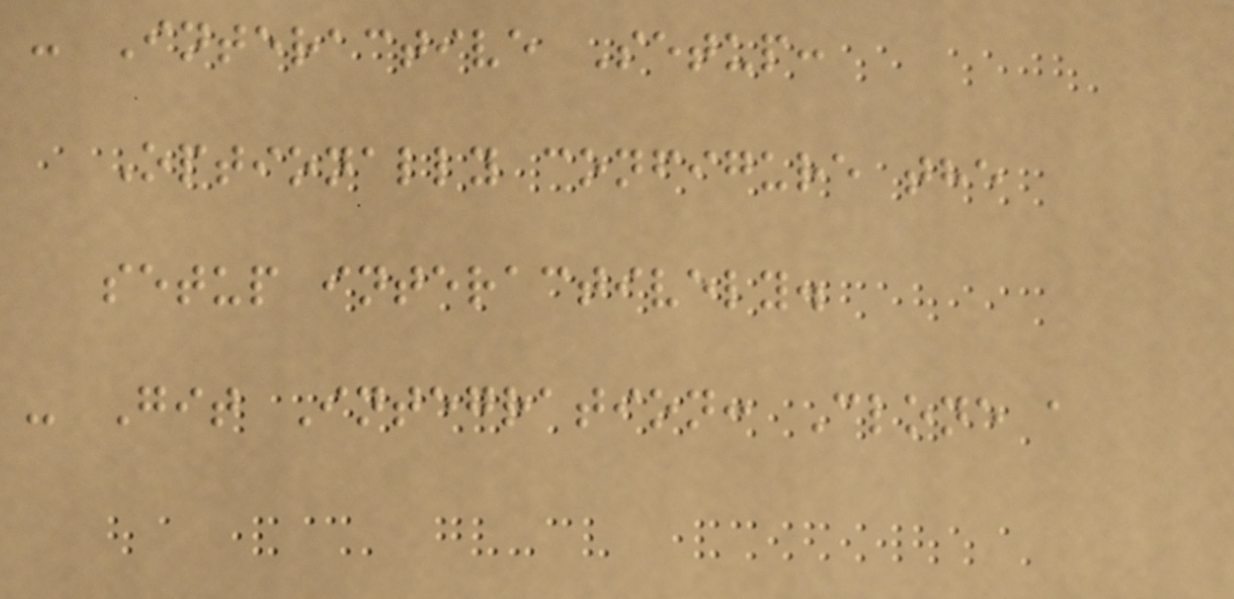- Interactive Setup:
Optionally configure the
setup interactively.
- Git Integration: Clone a
